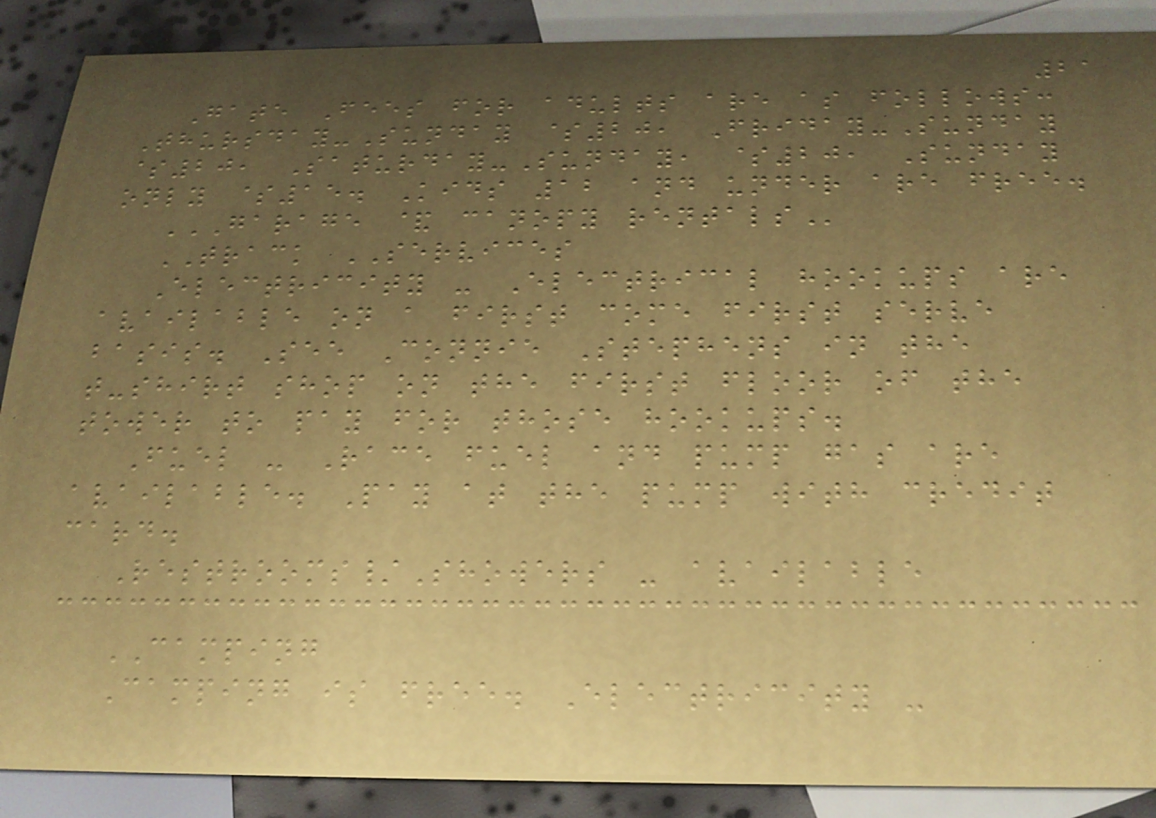21
Gate Fees for adults are as follows:
Thursday-Sunday $20, Friday-Sunday
$20, Saturday-Sunday, $20, Sunday
only $15. Kids 12 and under are free.
GARAGE & CANOPY RENTALS
TRACK SERVICES
Electricity - Electrical hookups are
available on a first come first serve
basis. See Connie Stephens in the
t-shirt shop on the first floor of the
tower to pay for those hookups.
Fuel - Race fuel and pump gas are
available. Pay at the pump with credit
card.
Restrooms/Showers - available
CAMPING
Camping is free. Electricity -
